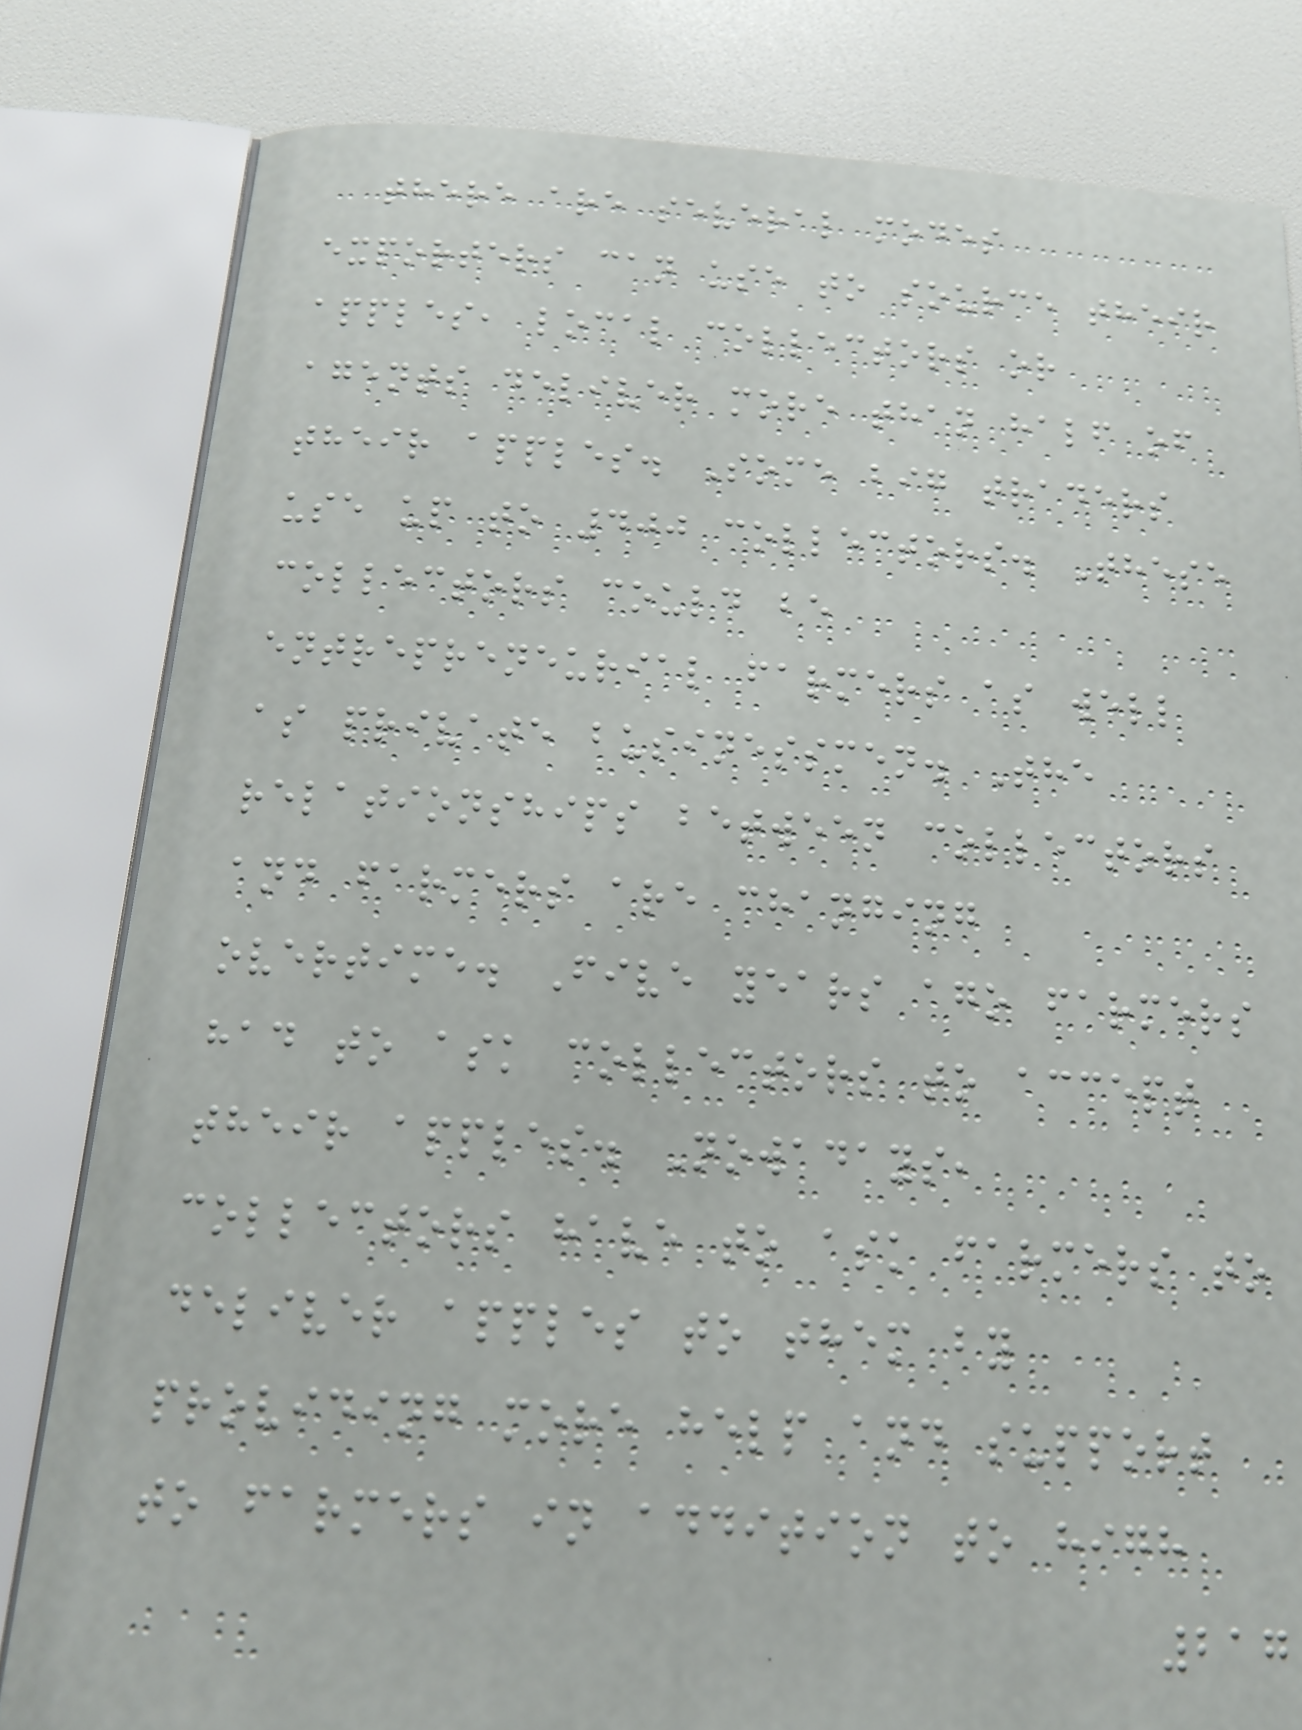there are several modes
exporters can use to source their
apples, local collectors or
agents deliver more than half of
their apples. Some big traders
use up to 400 collectors. These
collectors could be
entrepreneurial farmers as well
as private businessmen. The
relationships between collectors
and farmers are changing
overtime. Five years ago farmers
had to ask collectors to accept
their apples. Nowadays,
collectors have to ask farmers to
deliver apples to them by
providing more help and support
to farmers in addition to high
217
